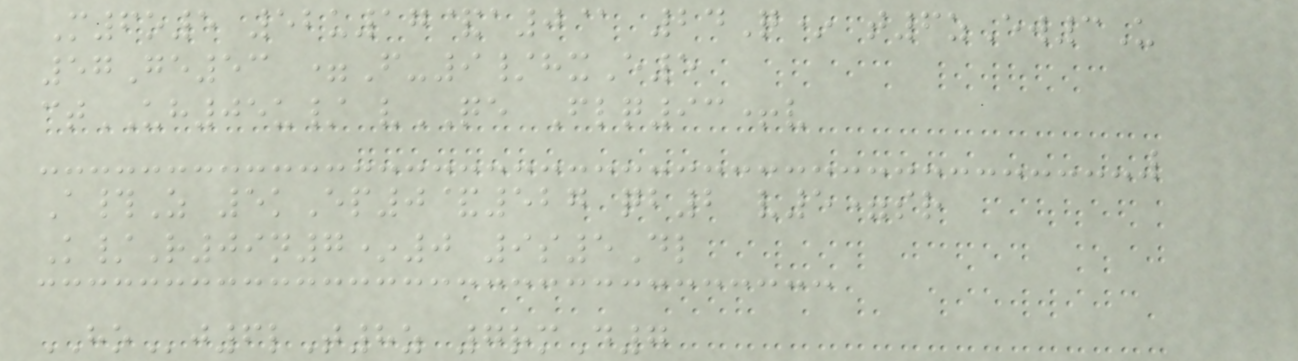M6o5 52u17&a0@ 24Q* t6zEw3U
57Ge53 =F-9/hxE5
ctUH05u/ vQE Flq93+v
A#Z 5kEp0&527 qb2 v5=sr
K/R09n7*0 9s5Dl
HOj6lT8z 7rmD7
